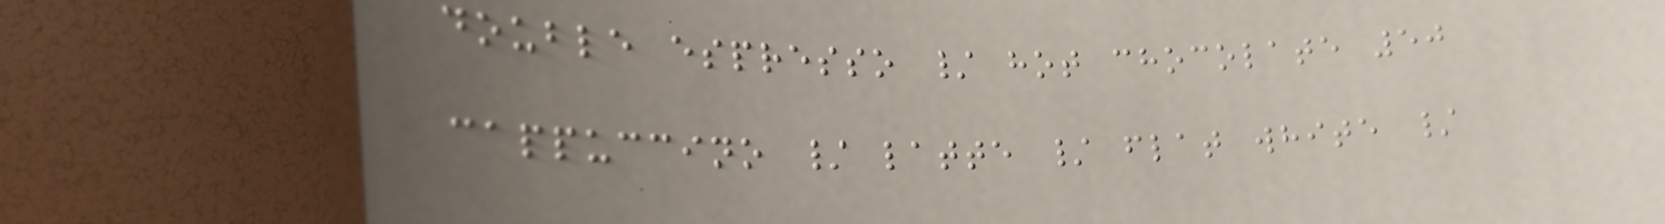double espresso / hot chocolate 50
cappuccino / latte / flat white /
